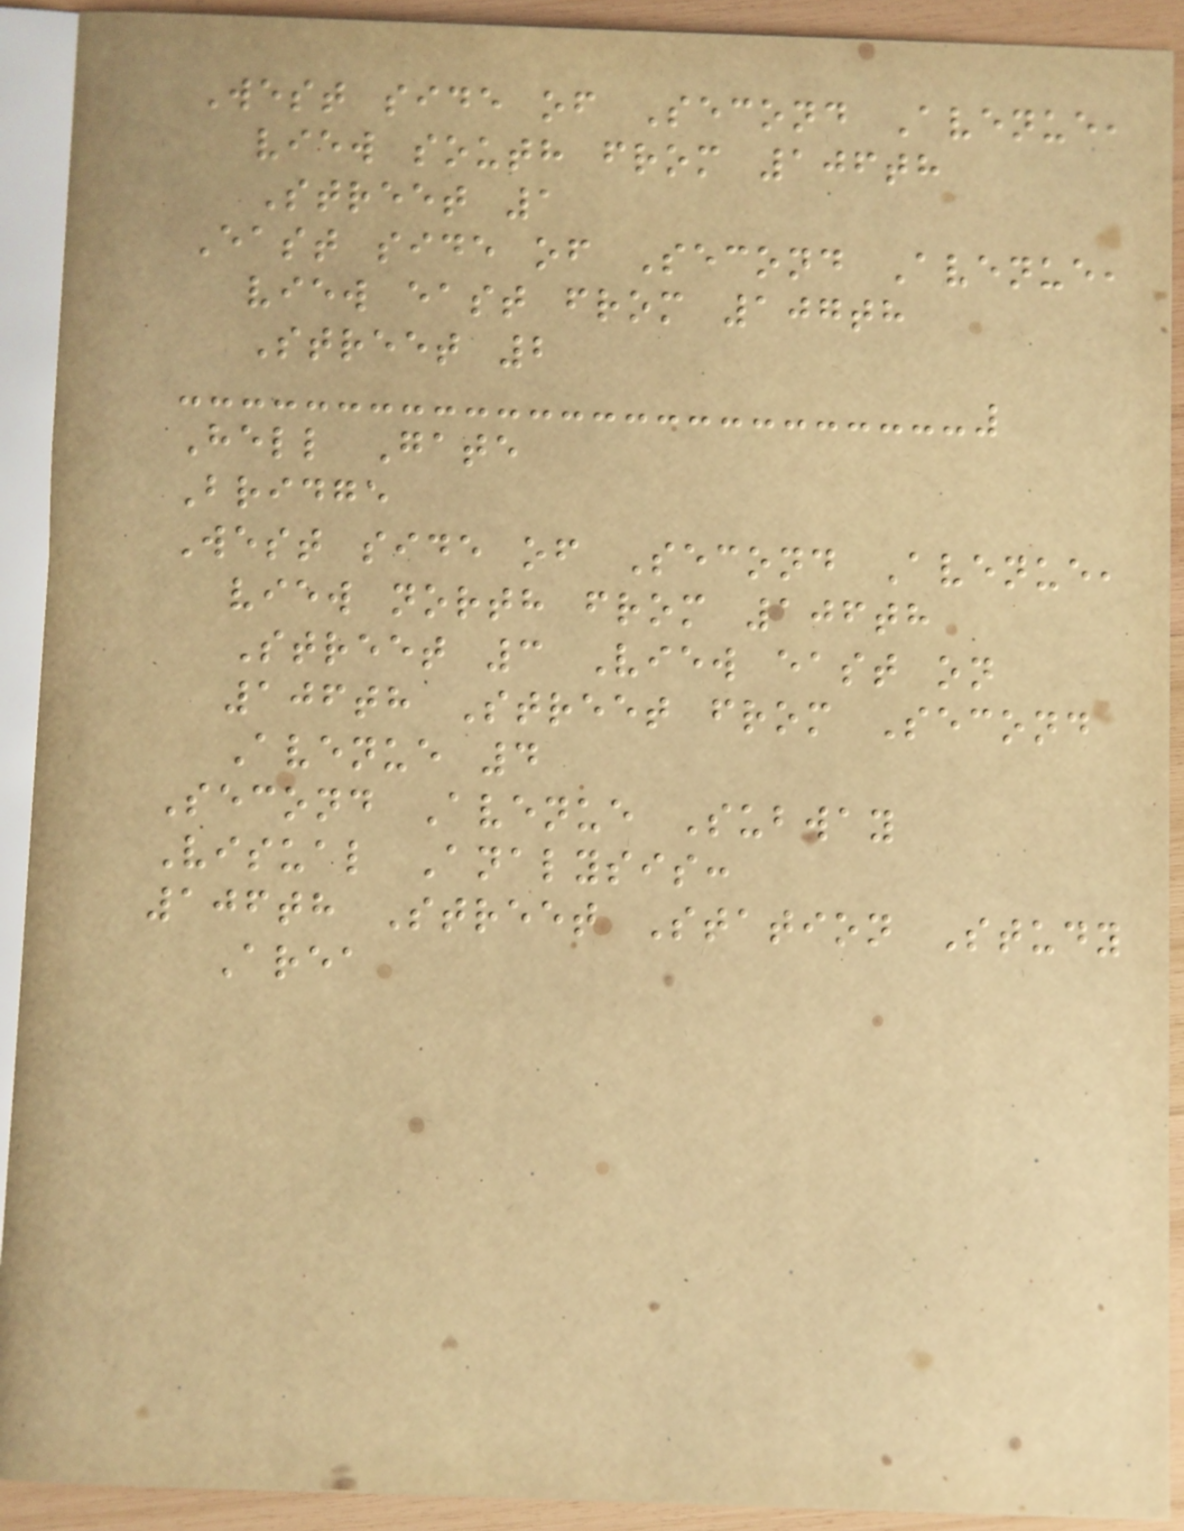West side of Second Avenue,
view south from 106th
Street 1
East side of Second Avenue,
view east from 107th
Street 2
Hell Gate
Bridge
West side of Second Avenue,
view north from 106th
Street 3 View east on
106th Street from Second
Avenue 4
Second Avenue Subway
Visual Analysis:
106th Street Station Study
Area
